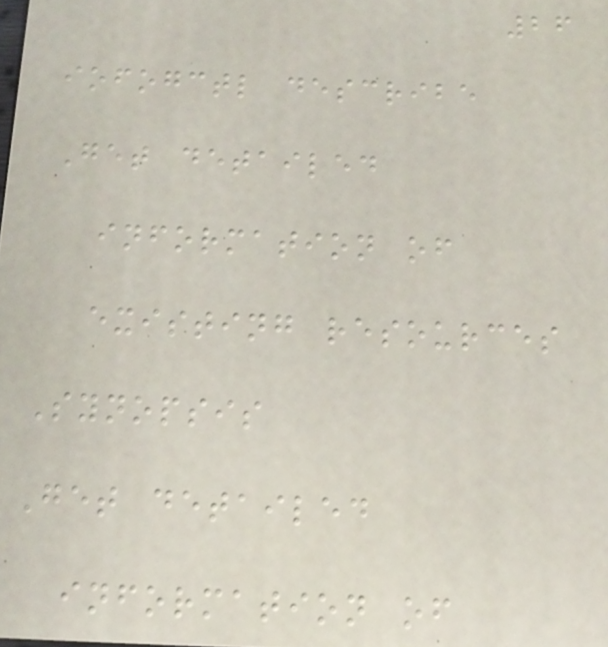26
iofogctl describe
Get detailed
information of
existing resources
Synopsis
Get detailed
information of
